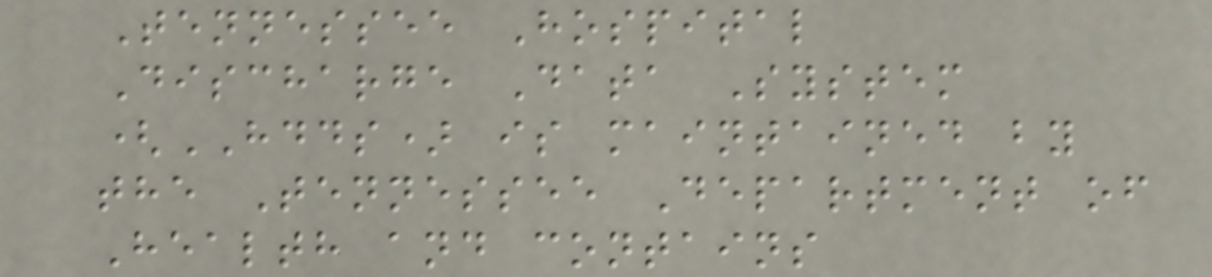Tennessee Hospital
Discharge Data System
(HDDS) is maintained by
the Tennessee Department of
Health and contains
